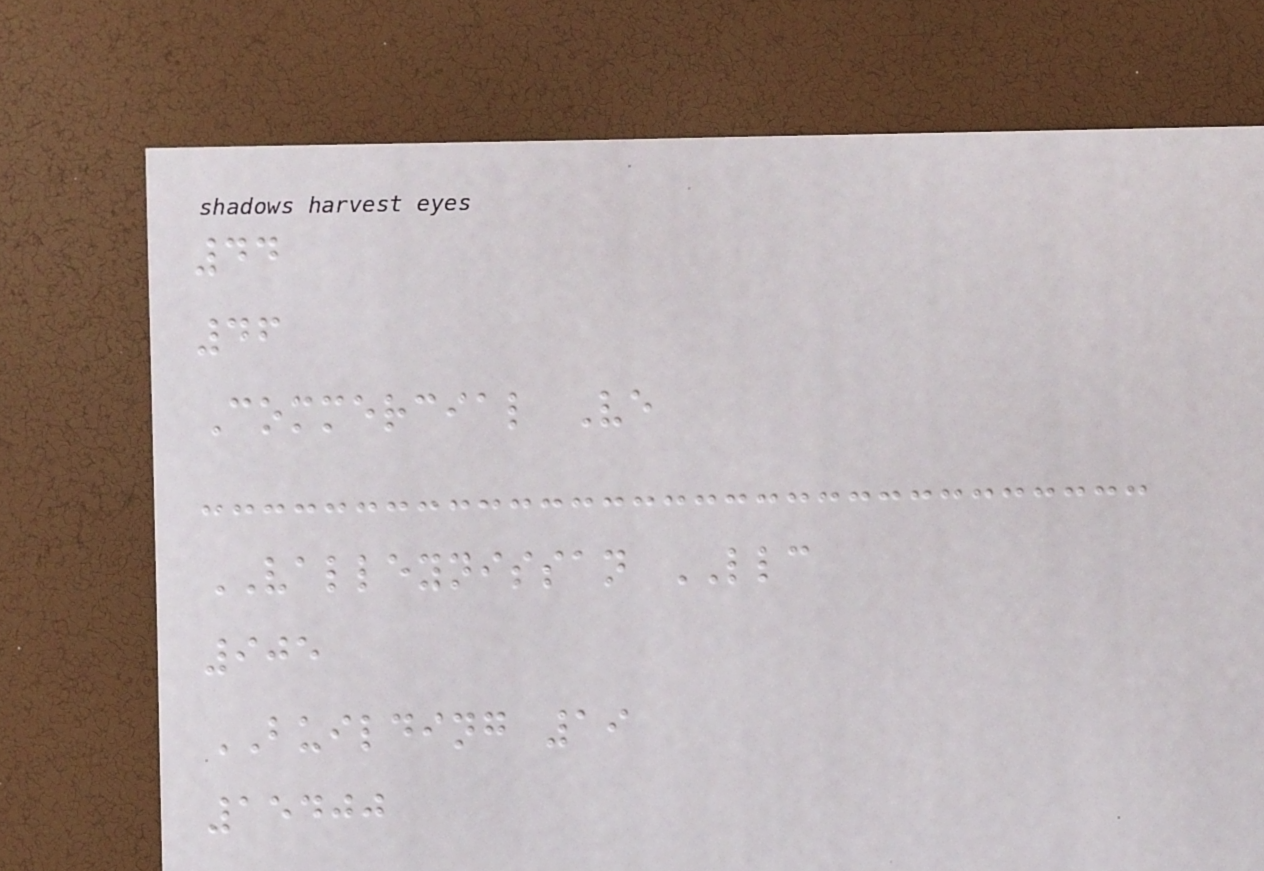44
46
Commercial Ve
VALLEYNISSAN LLC
905
BUILDING 19
15400
